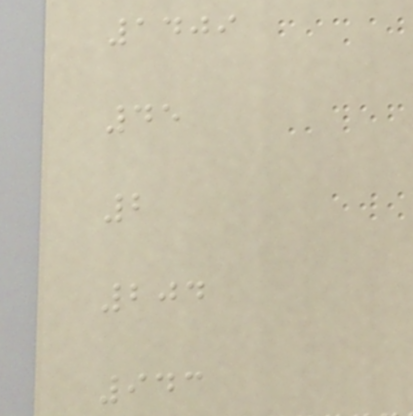1409
45
2
204
943
